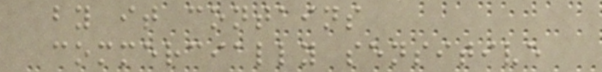by it contains
commercially sensitive
